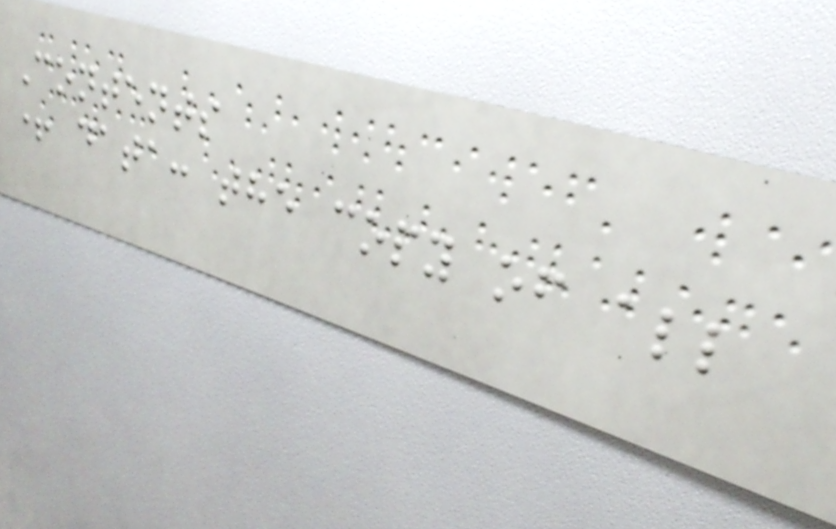Contents
+ data: the copy of all
